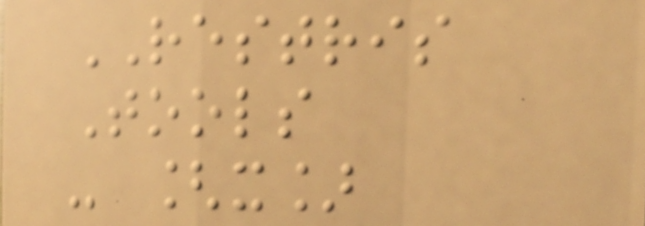RESTRIS
Tools
- [x]
